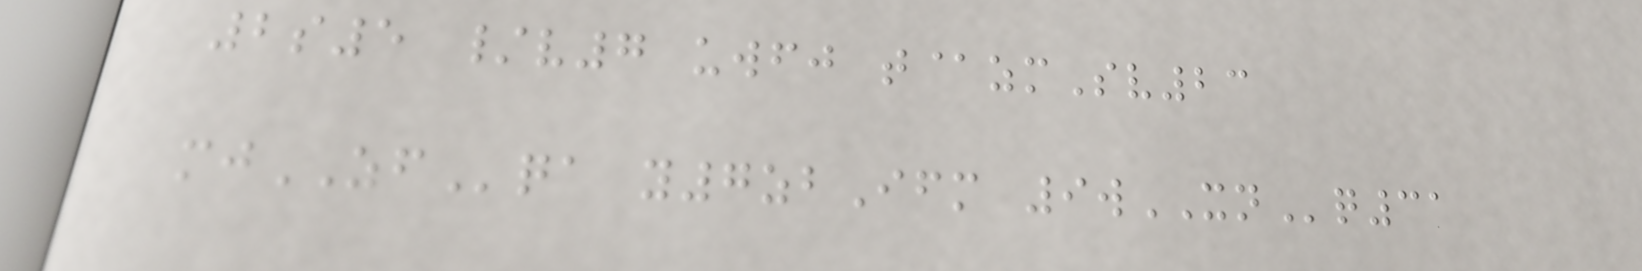2s5 /v7 uwfj t@zmSv23
mjZFqa y7zbIfm 9wXNq31
